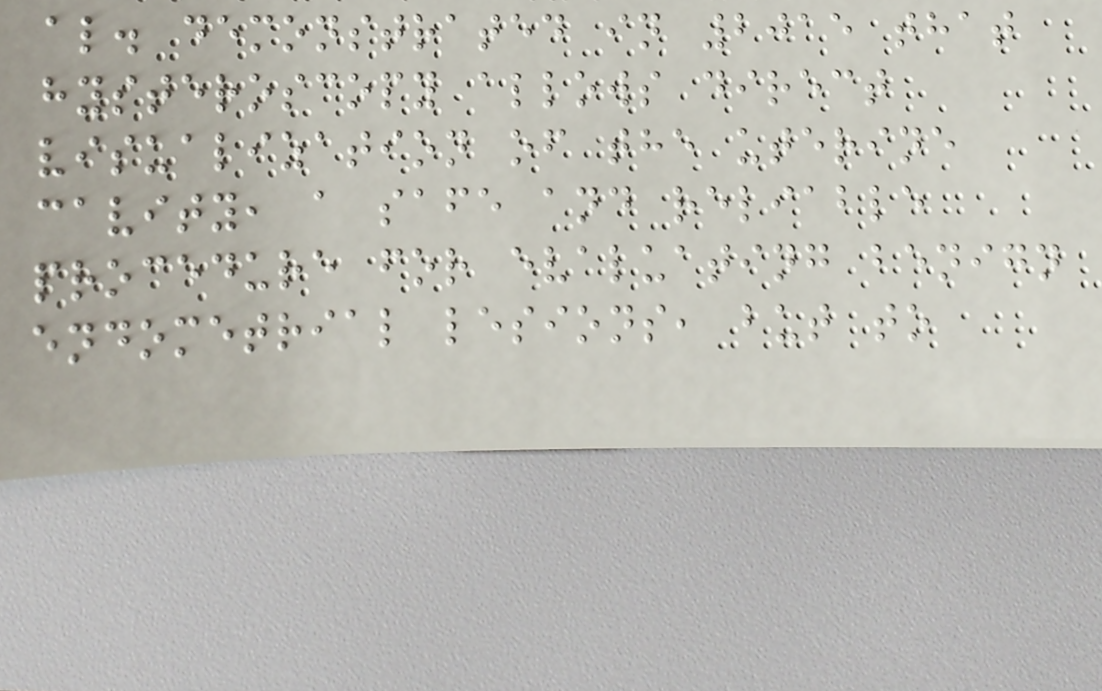al. demonstrated in 2015 that
hysteroscopy allows direct
visualization of the uterine
cavity, a safe and reliable
procedure for evaluating benign
endometrial lesions, but to
